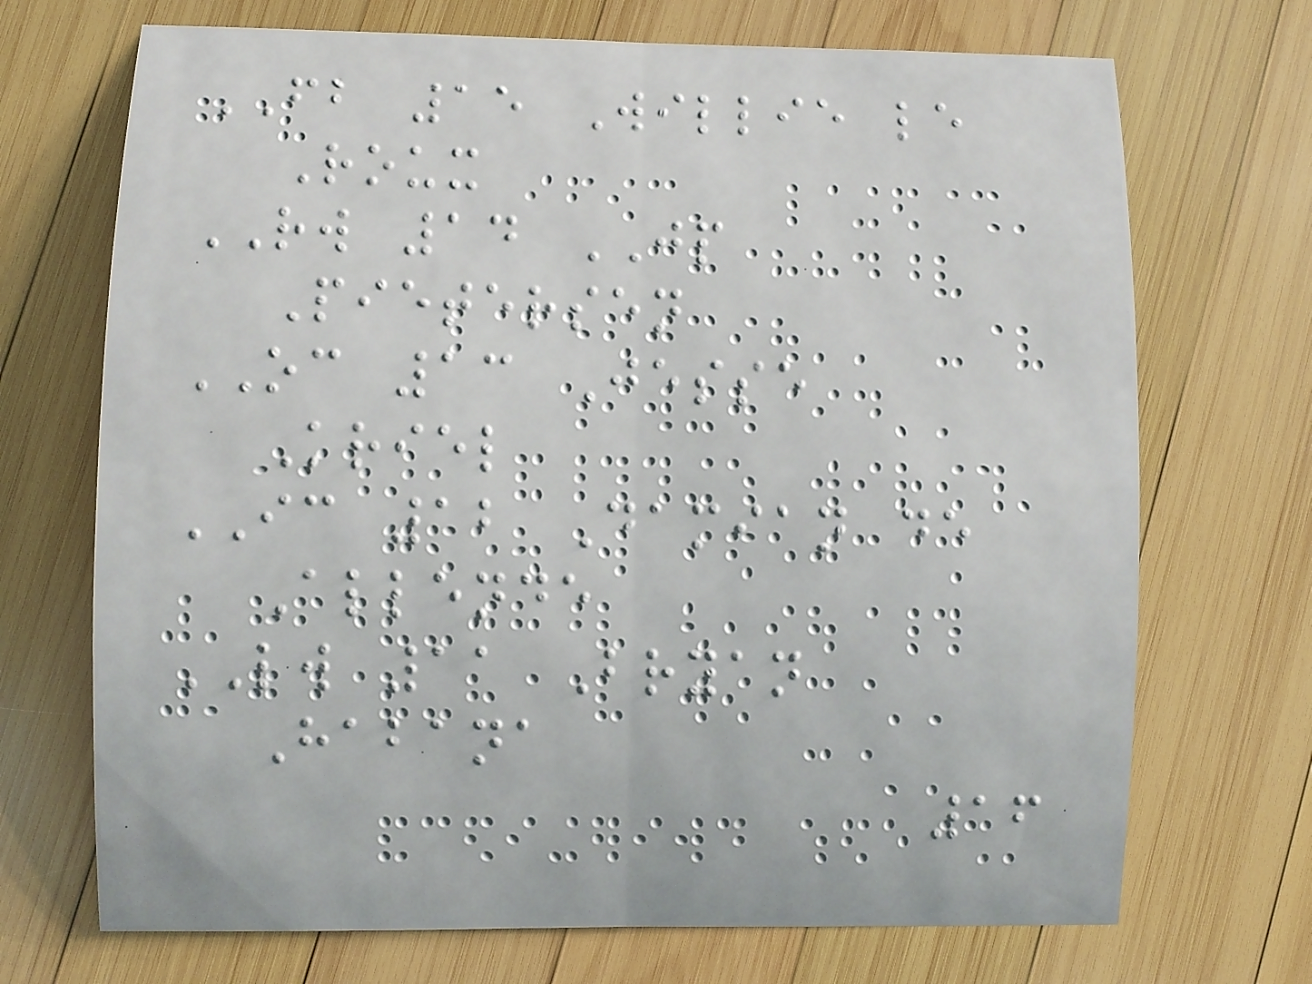FB 15 Willie le
Roux
RW 14 JP
Pietersen
OC 13 Jesse
Kriel
IC 12 Damian de
Allende
LW 11 Bryan
Habana
16
